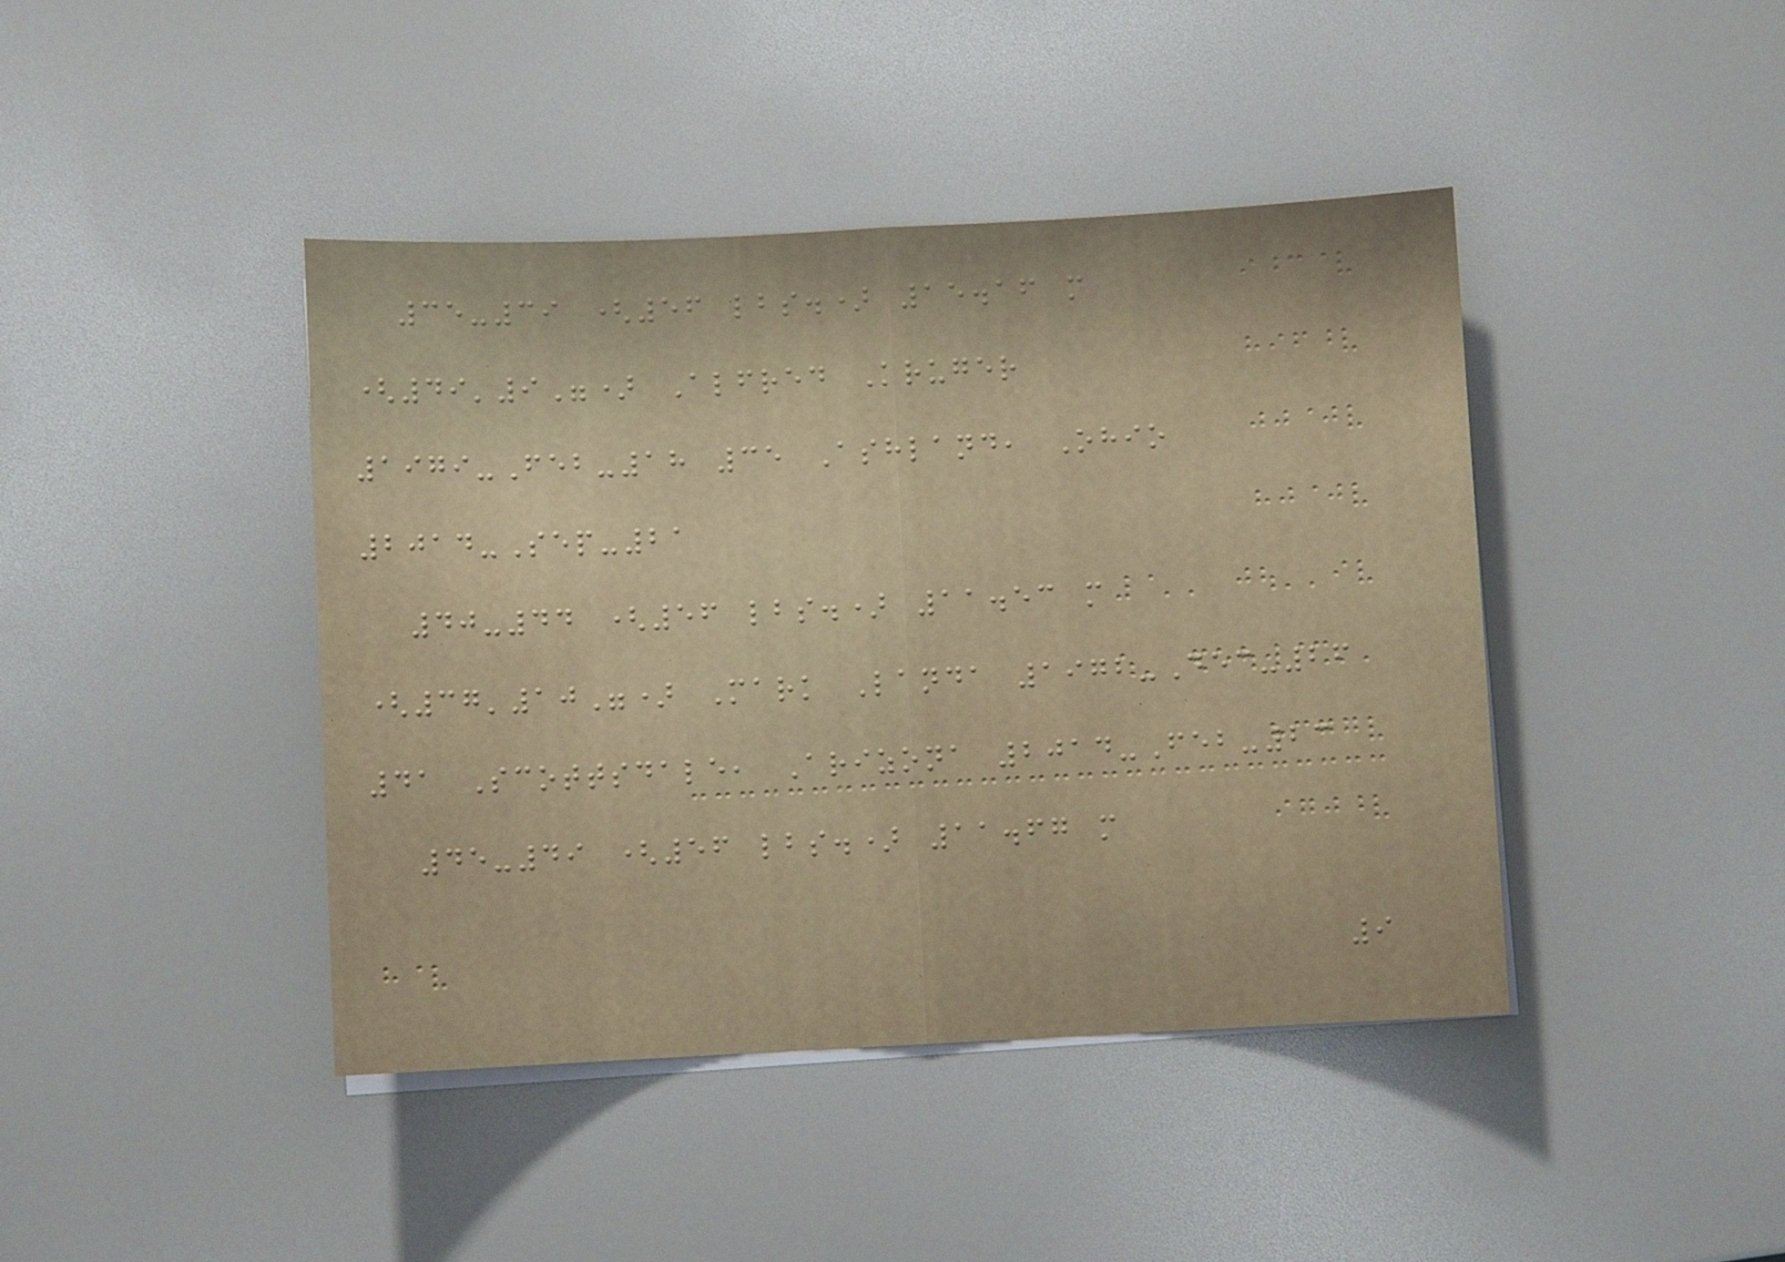35-39 (56 lbs.) 15.16 m
(49'9") Alfred Kruger
1979-Feb-18 35 Ashland, Ohio
2014-Sep-21
40-44 (56 lbs.) 11.53 m
(37'10") Mark Landa 1972-Dec-26
41 Scottsdale, Arizona 2014-Feb-23
45-49 (56 lbs.) 11.67 m
9
